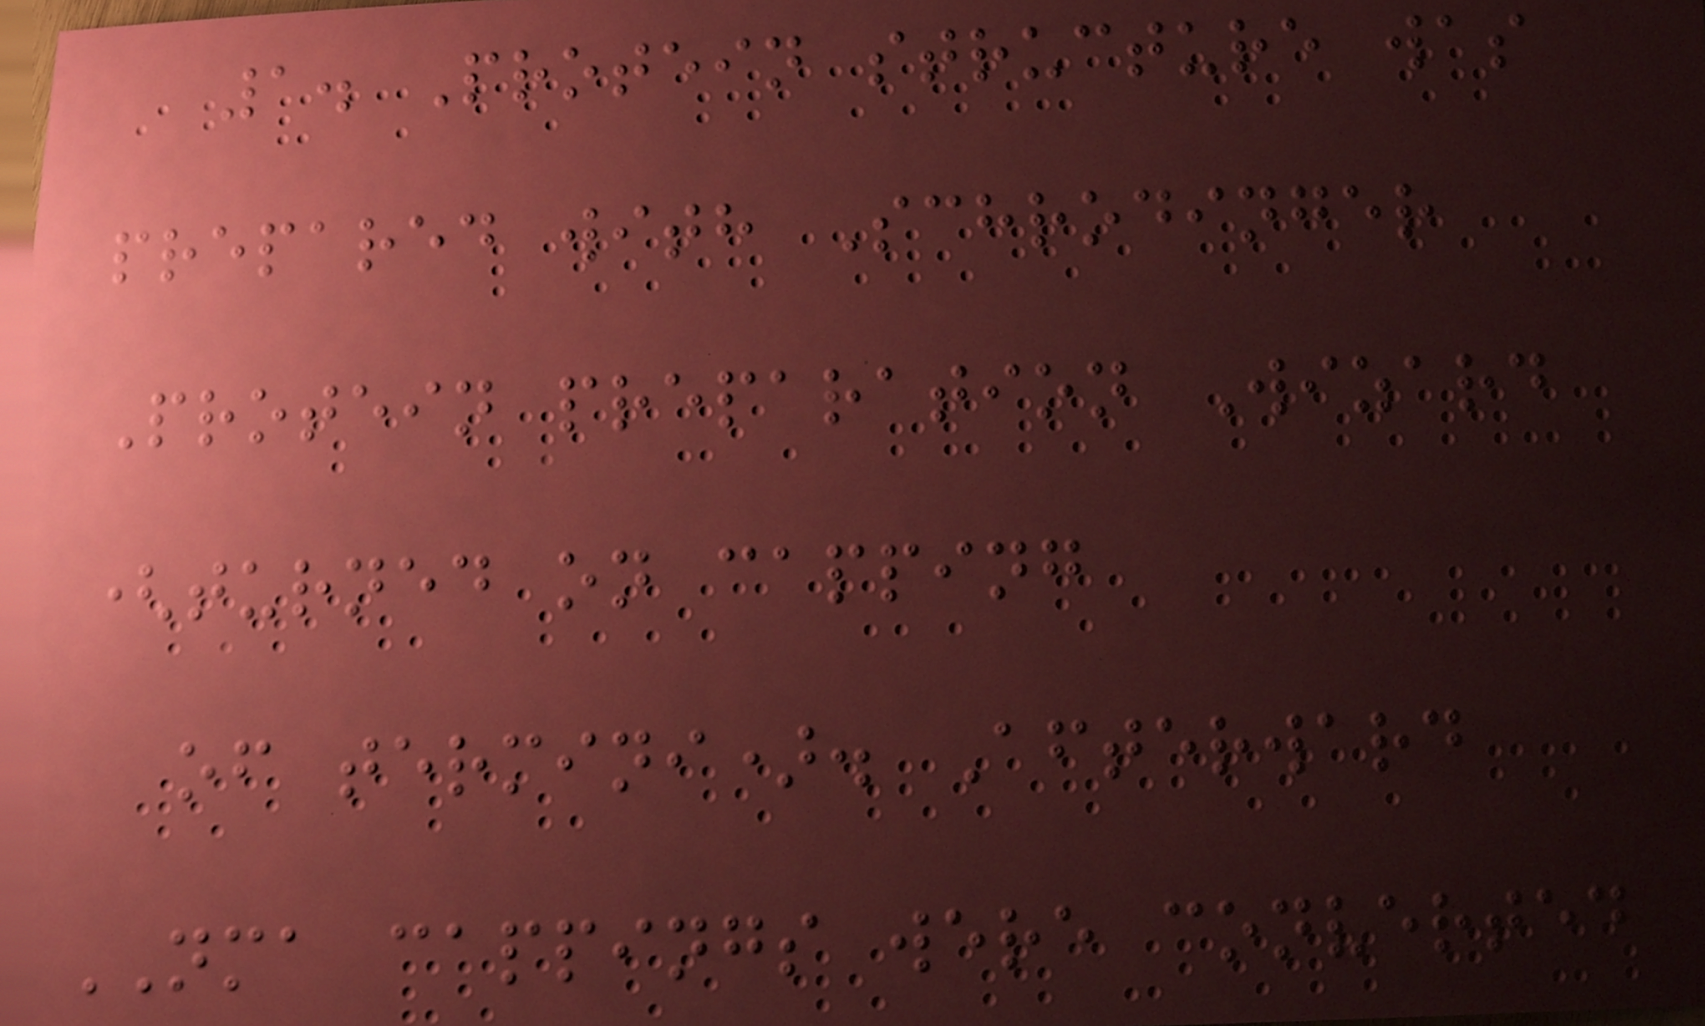1. Protein structure was
prepared with Schrodinger
Protein preparation Wizard
(turned on capping
of termini). Afterward
NMA cappings were converted
